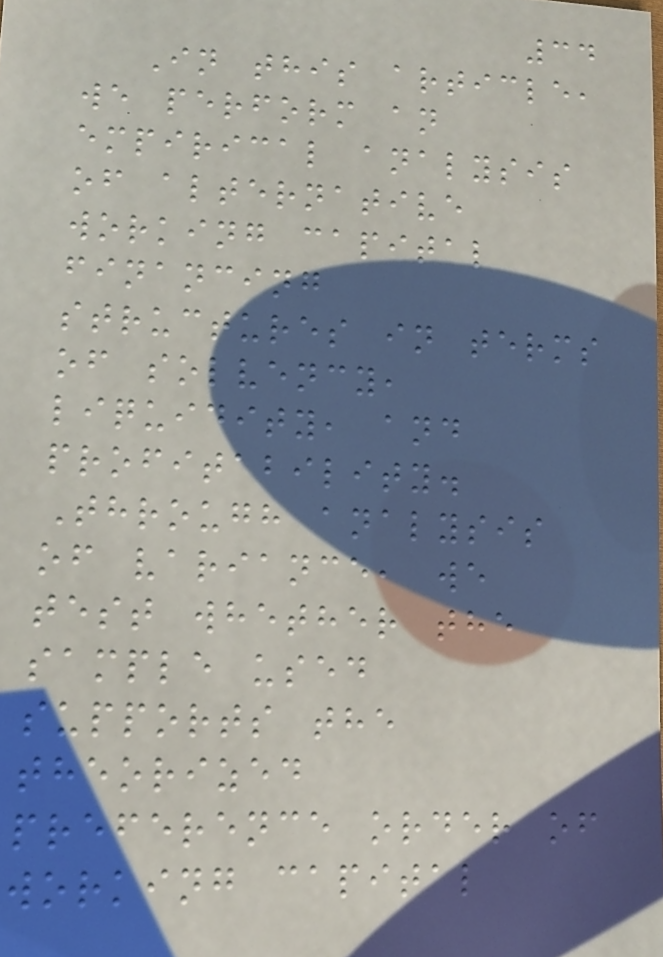34
In this article,
we perform an
empirical analysis
of alternative
working capital
financing
structures in terms
of solvency,
liquidity, and
profitability.
Through analysis
of variance, we
test whether the
sample used
supports the
theorized
preference order of
working capital
